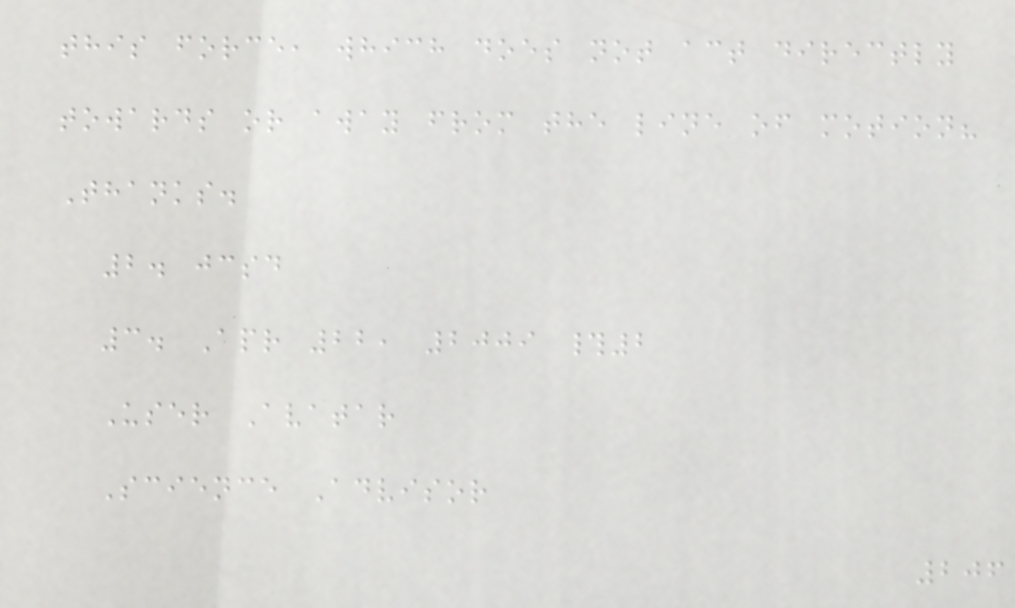this force, which does not act directly
towards or away from the line of motion?
Thanks.
2. jcsd
3. Apr 22, 2009 #2
User Avatar
Science Advisor
206
